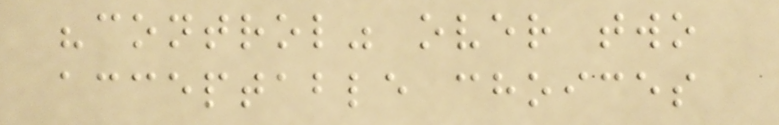"control" over two
acceptable choices
